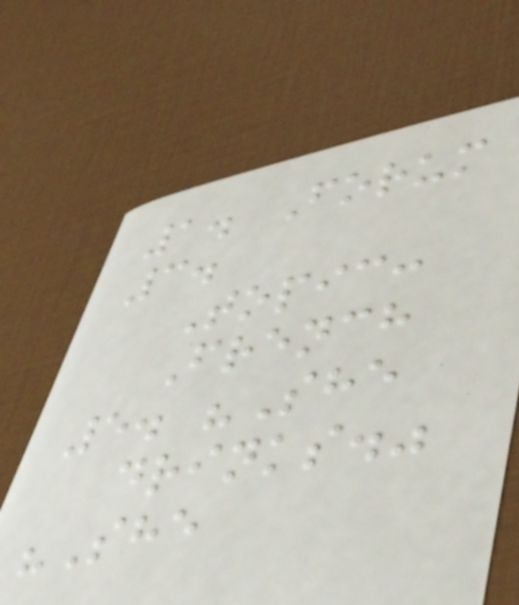1. Forum
3.
Topic:
French
5. "She
drinks."
"She
